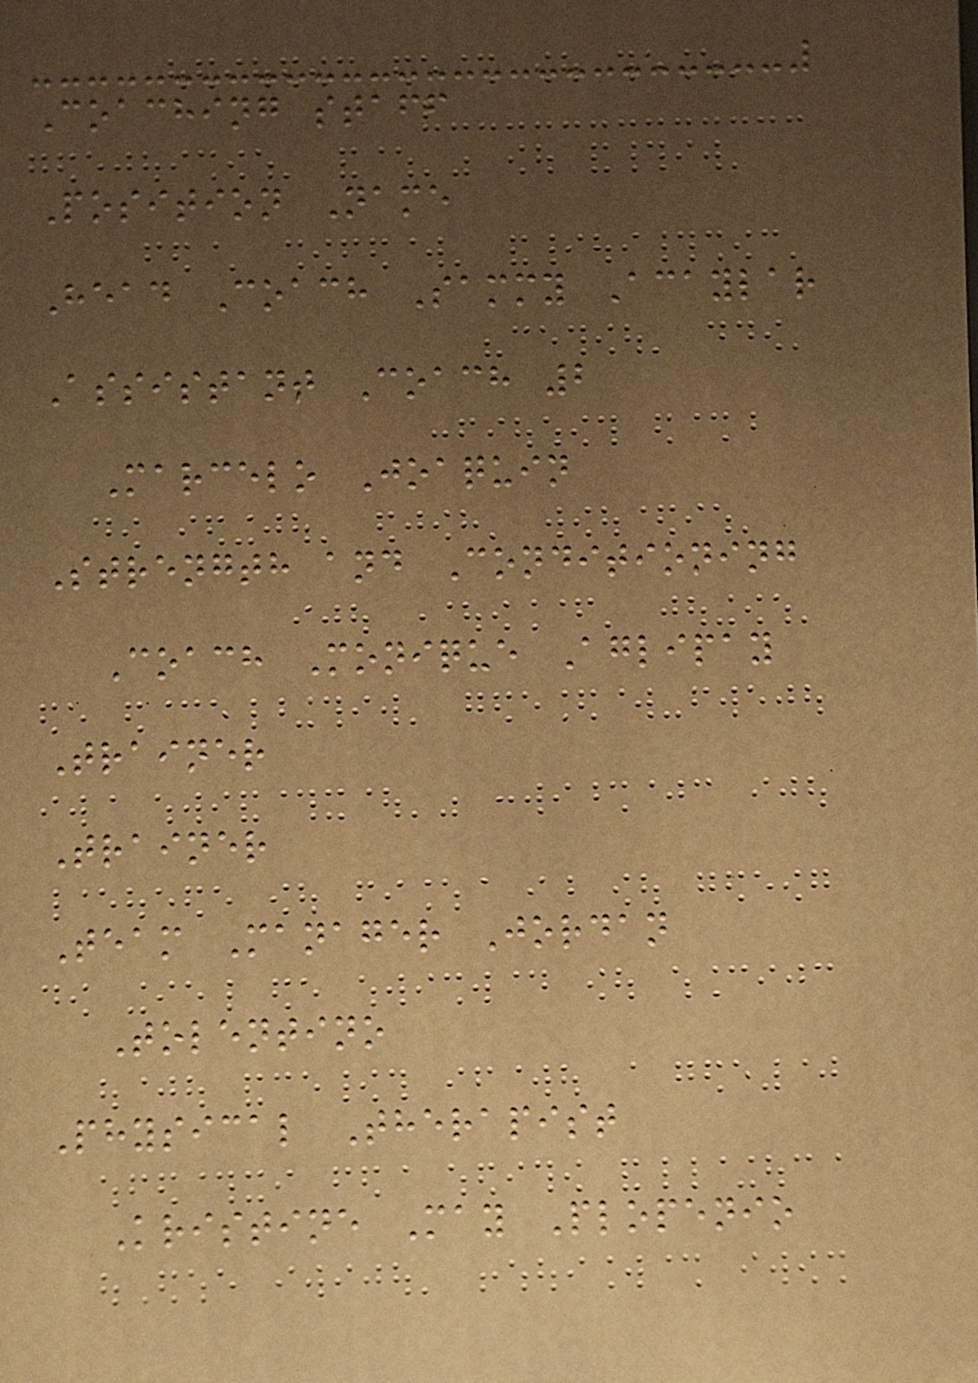Coaching staff
Position Name
Head Coach Sammy Acaylar
Assistant Coach 2
Marcelo Joaquin
Strength and Conditioning
Coach Monique Aglipay
Trainer
Trainer
Team Manager Jordan
Tolentino
Physical Therapist
Kristine May Plopenio
